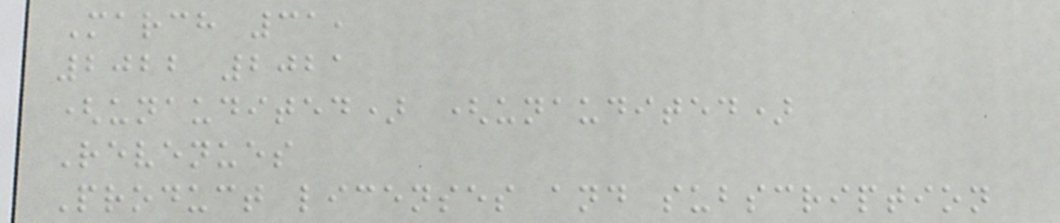March 31,
2022 2021
(unaudited) (unaudited)
Revenues
Product licenses and subscription
